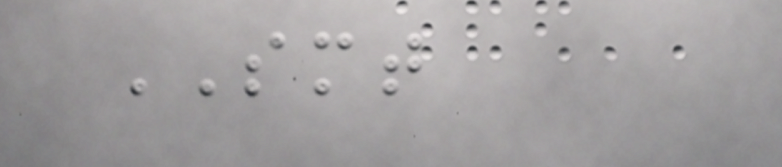SMT
